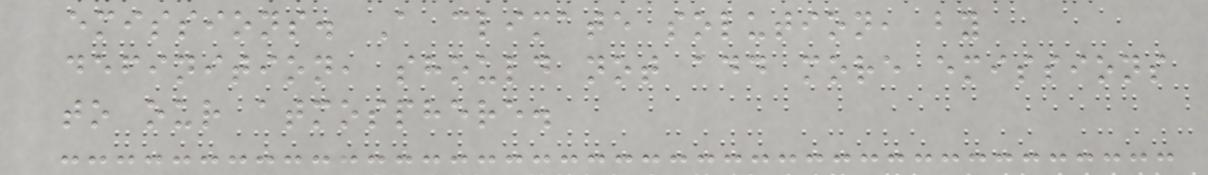emissions. A climate solution, by
definition, should not add more emissions
to our atmosphere.
